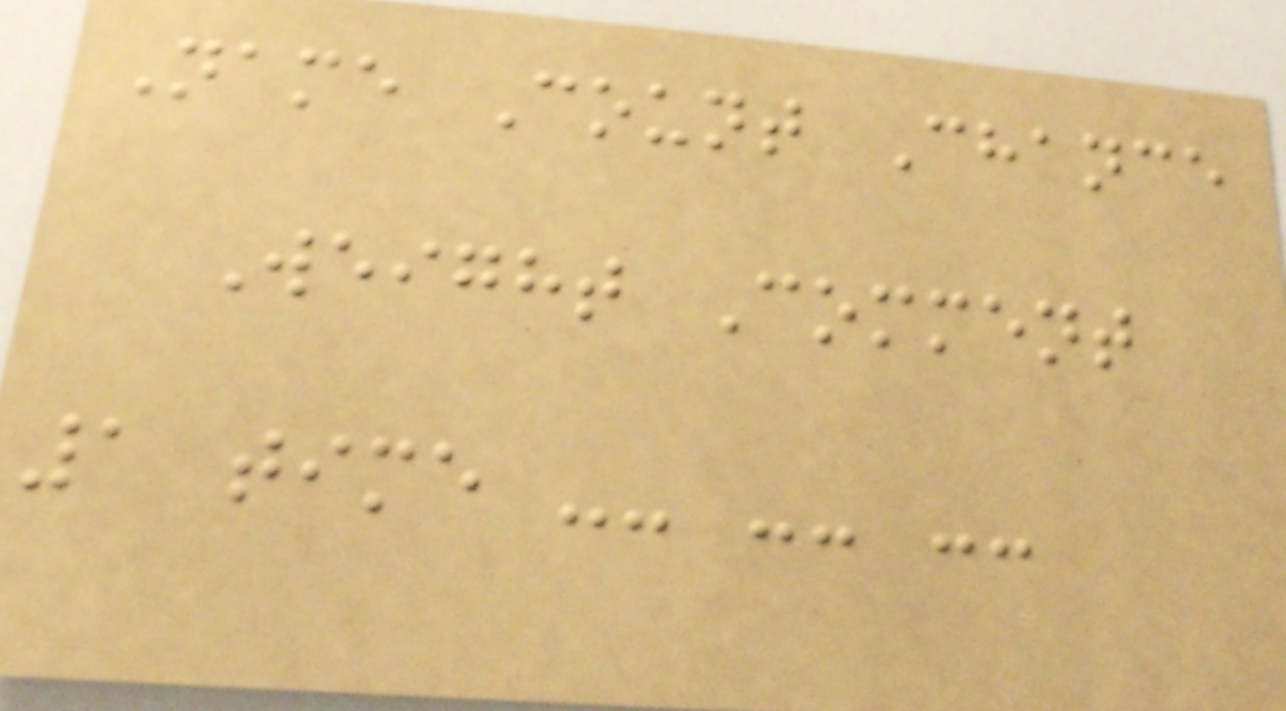Name Count Chance
Weight Comment
1 time -- -- --
